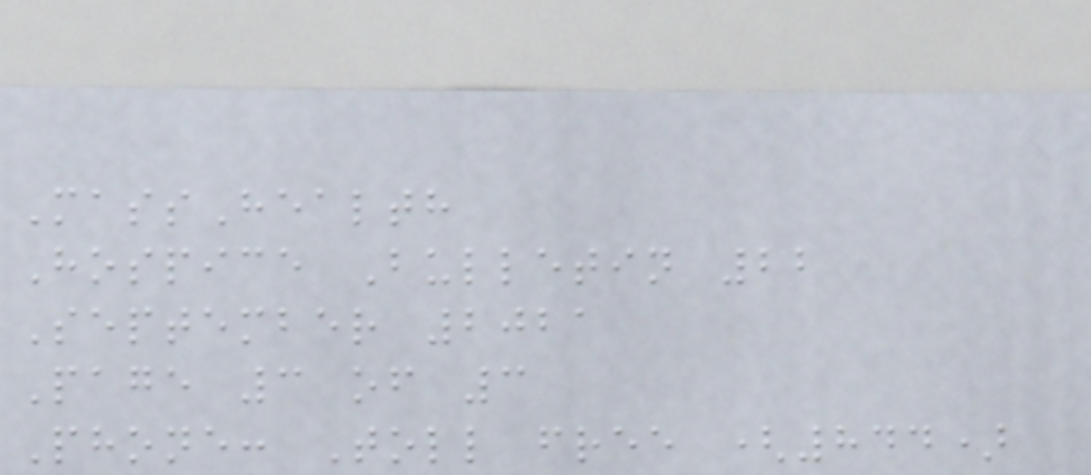MassHealth
Hospice Bulletin 22
September 2021
Page 3 of 3
Phone: Toll free (844)
